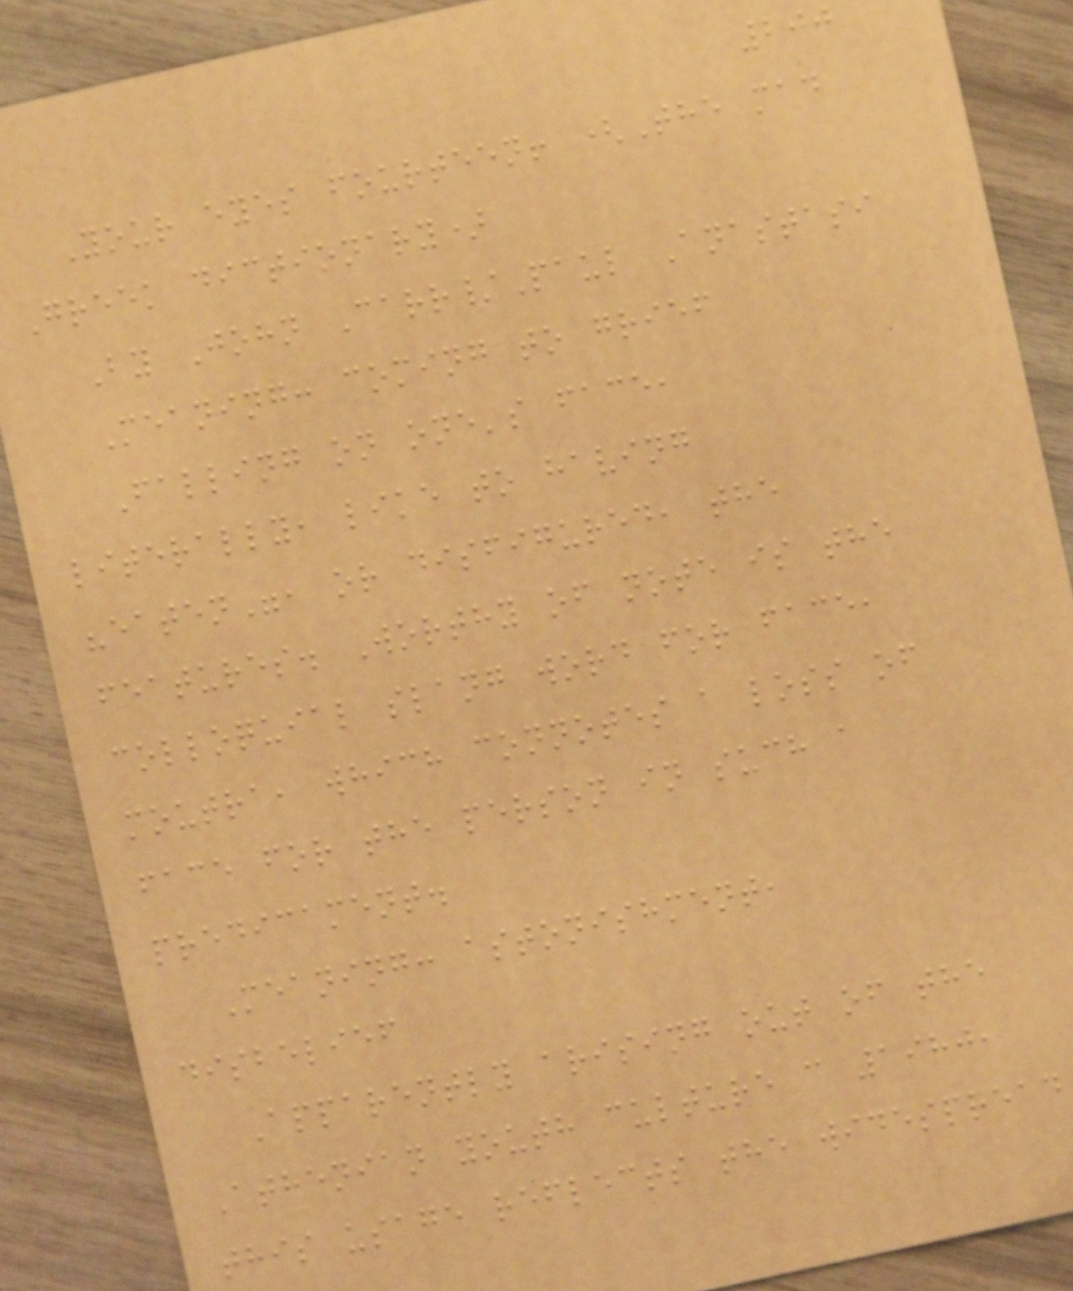200
Your eyes fourteen! (The mad
Greek dictionary)
By John Carr/Paul Anastasi
Meaning: coming to grief
Falling on one's face,
literally, like to having
"eaten", or disfigured, the
features. Worthy of note is the
colloquial slang word for face,
moutra, which connotes a loss of
face for the person in such a
predicament.
Meaning: astonishment,
disbelief
Apparently arising out of the
Athenian youth culture c 1980,
this usage reflects the widespread
